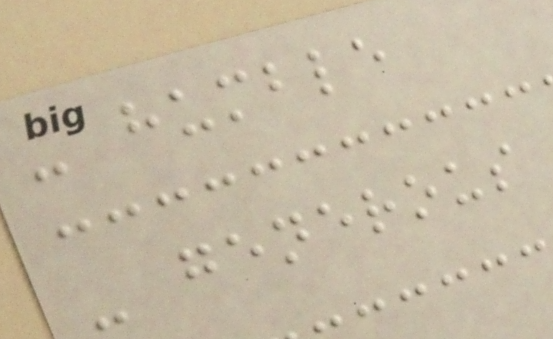- humble
- generous
